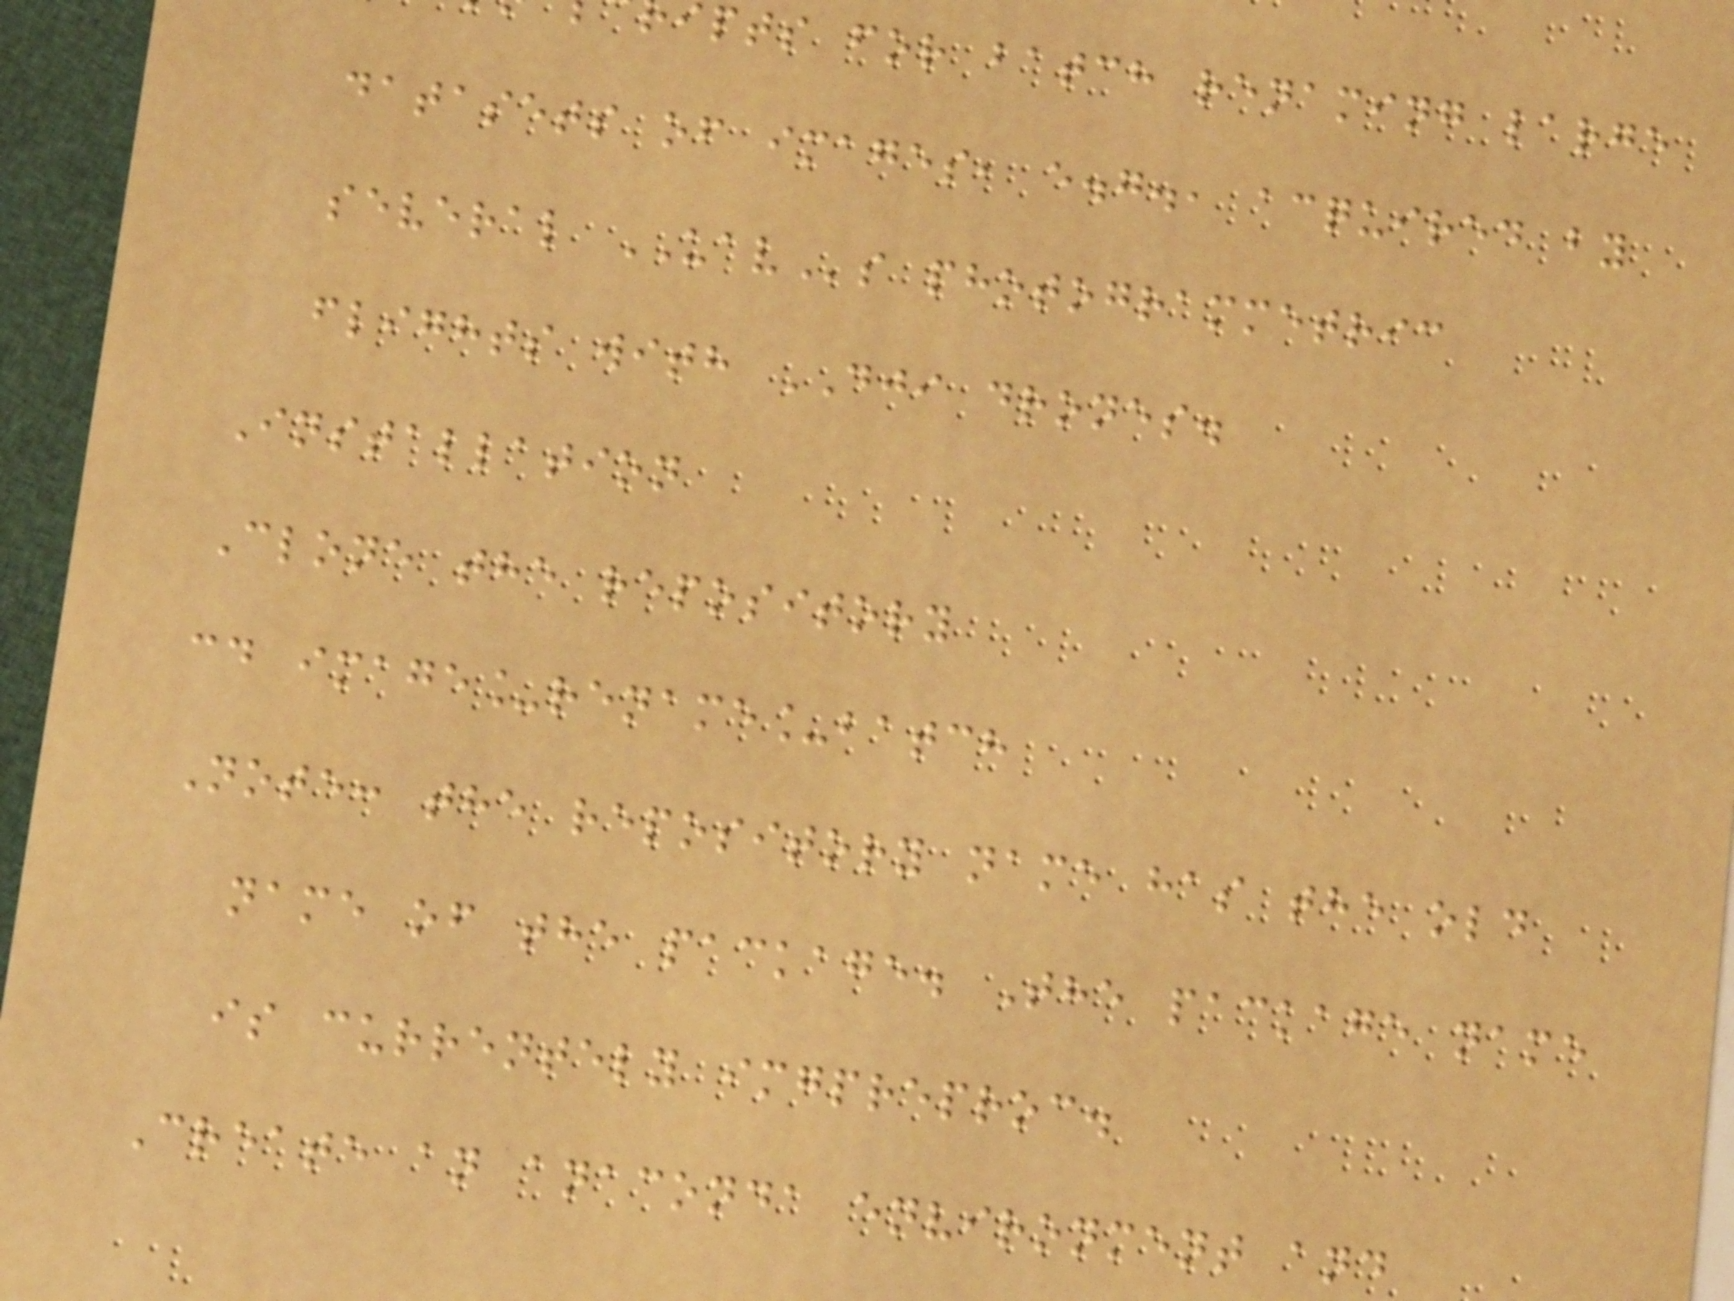ipts for batch renaming large
datasets of images, e.g., acquired by
several UAVs photogrammetric
flights with DJI drones.
Installation
Clone the repository
cd image_rename_batch
Note: the repository name has the old
name of the package. The package name
is currentely imgpreproc.
Create an anaconda environment and
